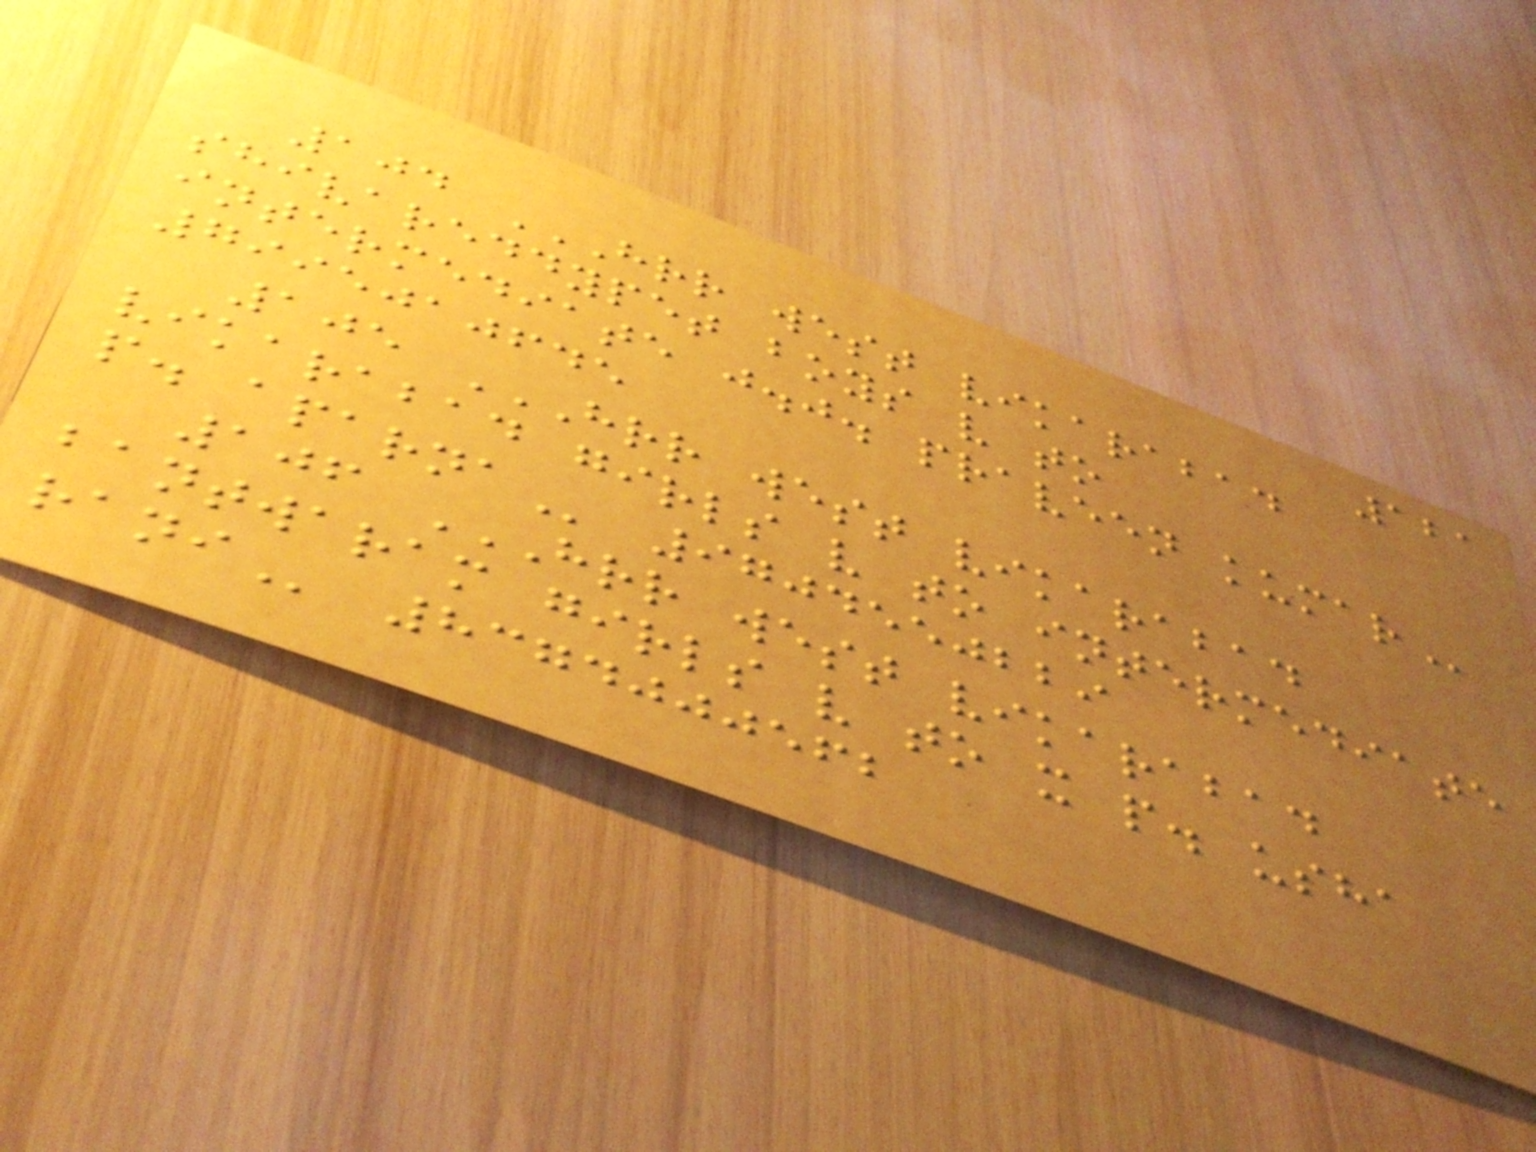121
104 HRR WEST VIKARABAD
SHIVAREDDYPET BOYS V TO
INTERMEDIATE J.J. PRAVEEN KUMAR
7995010645
105 HRR WEST VIKARABAD
VIKARABAD GIRLS V TO INTERMEDIATE
P. APARNA 9704550229
106 HRR WEST VIKARABAD
BANTWARAM GIRLS V TO X P. USHA
RANI 8374000562
